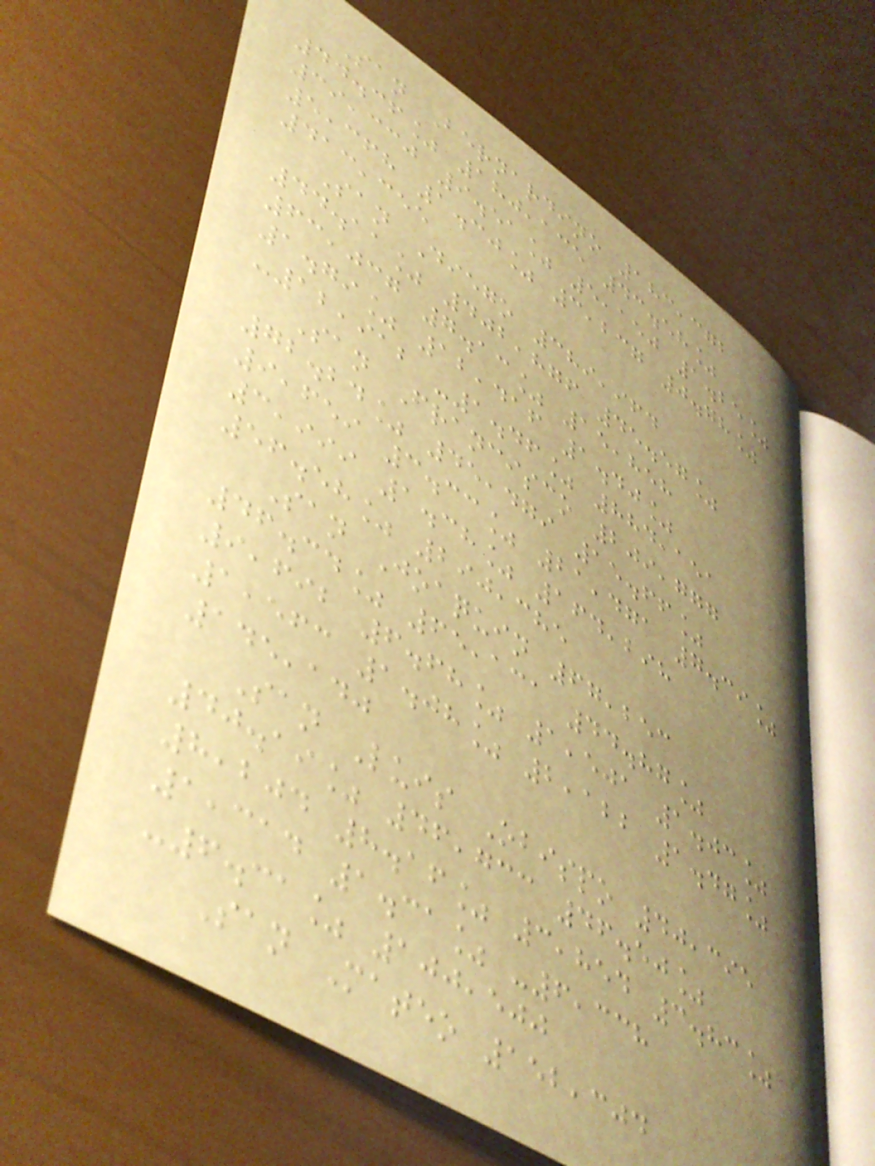San Bernardino 183,372
44.36% 180,135 43.58%
39,330 9.51% 5,150 1.25%
5,368 1.30% 3,237 0.78%
413,355
San Diego 389,964
44.11% 402,876 45.57%
63,037 7.13% 15,858
1.79% 12,416 1.40%
-12,912 -1.46% 884,151
San Francisco 209,777
72.24% 45,479 15.66%
9,659 3.33% 21,471 7.39%
3,999 1.38% 164,298
56.58% 290,385
San Joaquin 67,253
46.34% 65,131 44.87%
9,692 6.68% 1,501 1.03%
1,563 1.08% 2,122 1.47%
145,140
San Luis Obispo 40,395
40.19% 46,733 46.50%
8,204 8.16% 3,854 3.83%
1,314 1.31% -6,338
-6.31% 100,500
San Mateo 152,304
